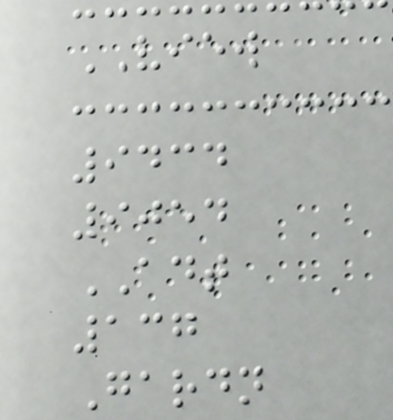VIEW
9434
9054
ADT
137
Gardn
